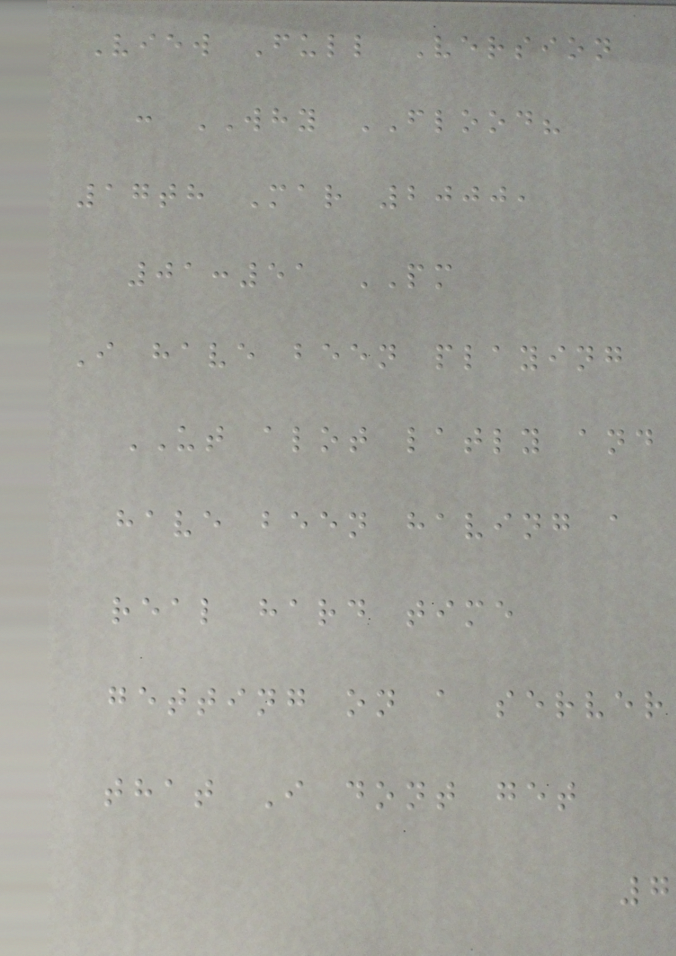View Full Version
: WHY FLOOD?
17th Mar 2000,
01:51 PM
I have been playing
UT alot latly and
have been having a
real hard time
getting on a server
that I dont get
7
